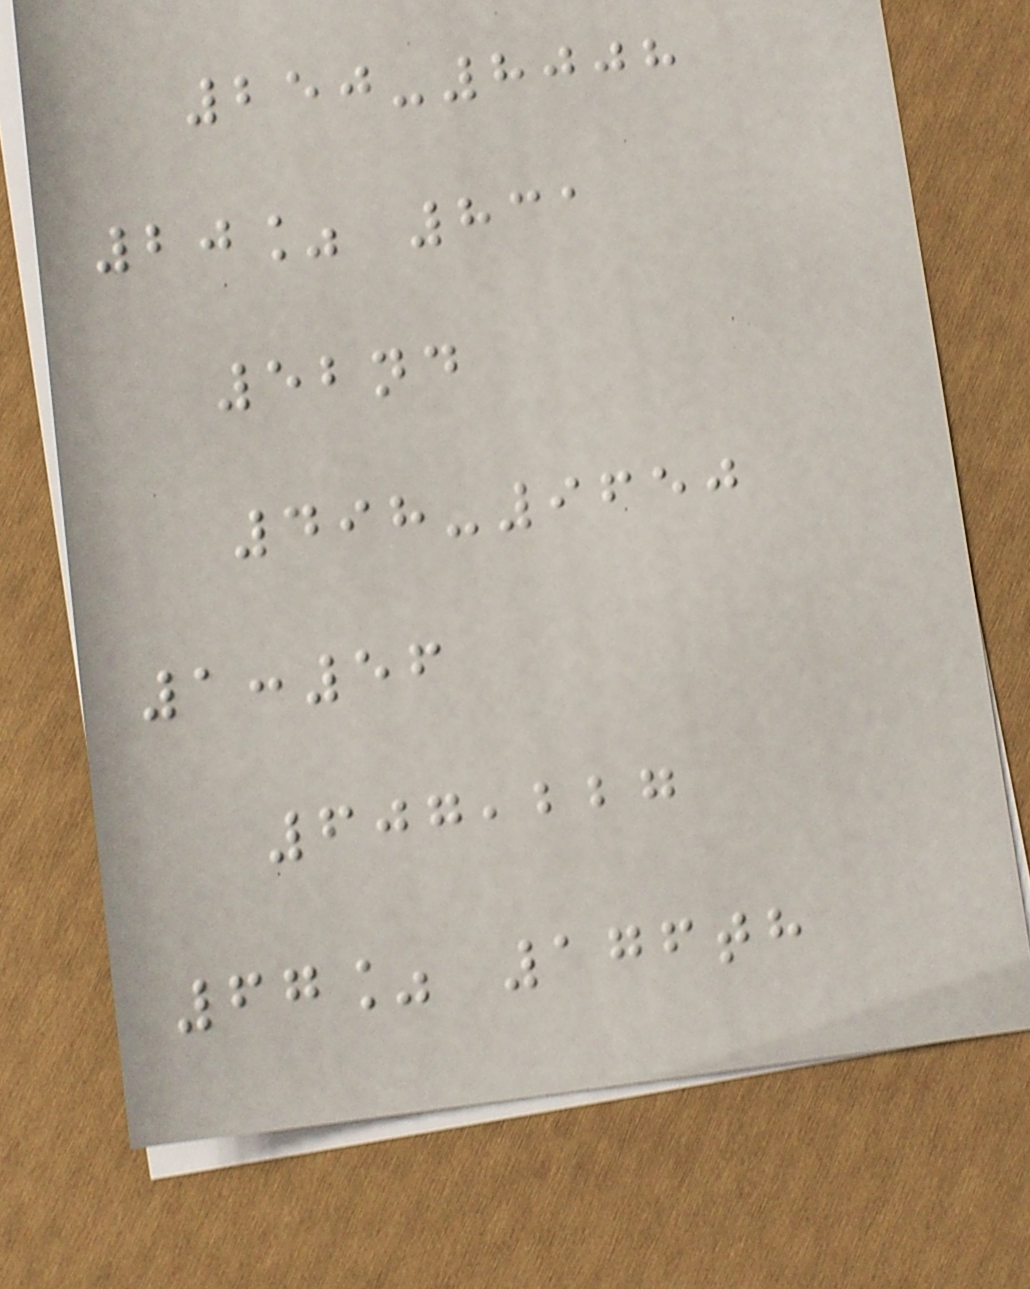250-8008
20% 831
52nd
498-9650
1:56
607,227
67% 176th
